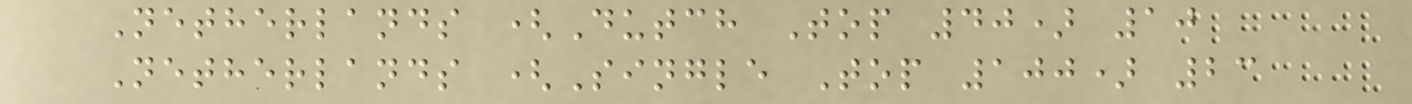Netherlands (Dutch Top 40) 10
Netherlands (Single Top 100) 23
